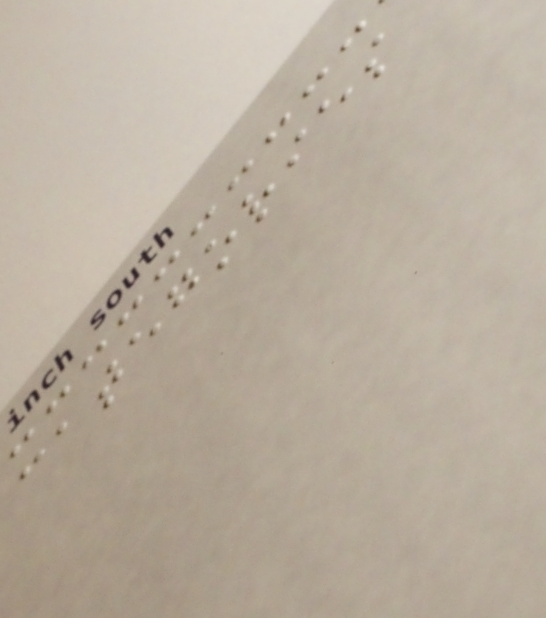categories
